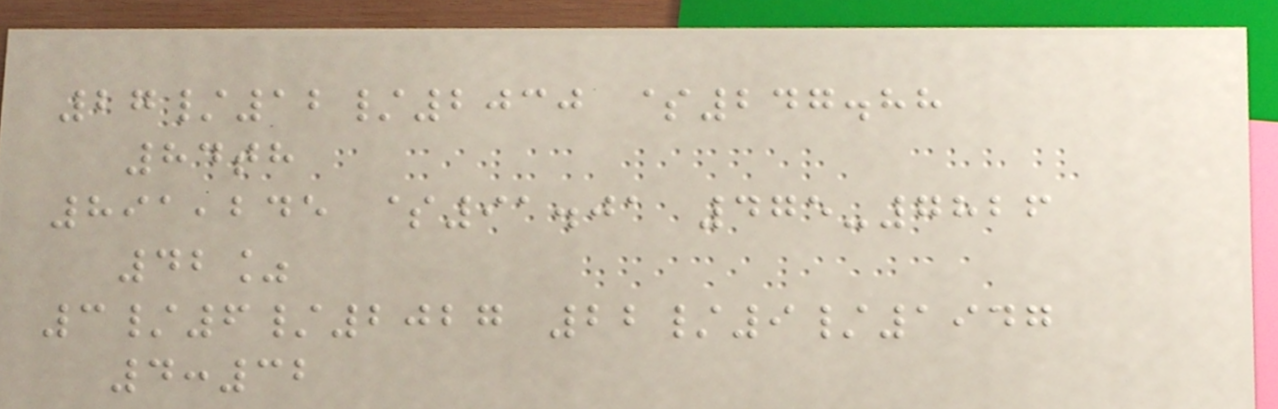27/12/2030 $247.88
84th
891,245 $91.01 475-7826
42%
3/6/2027 22/9/1947
4:32
